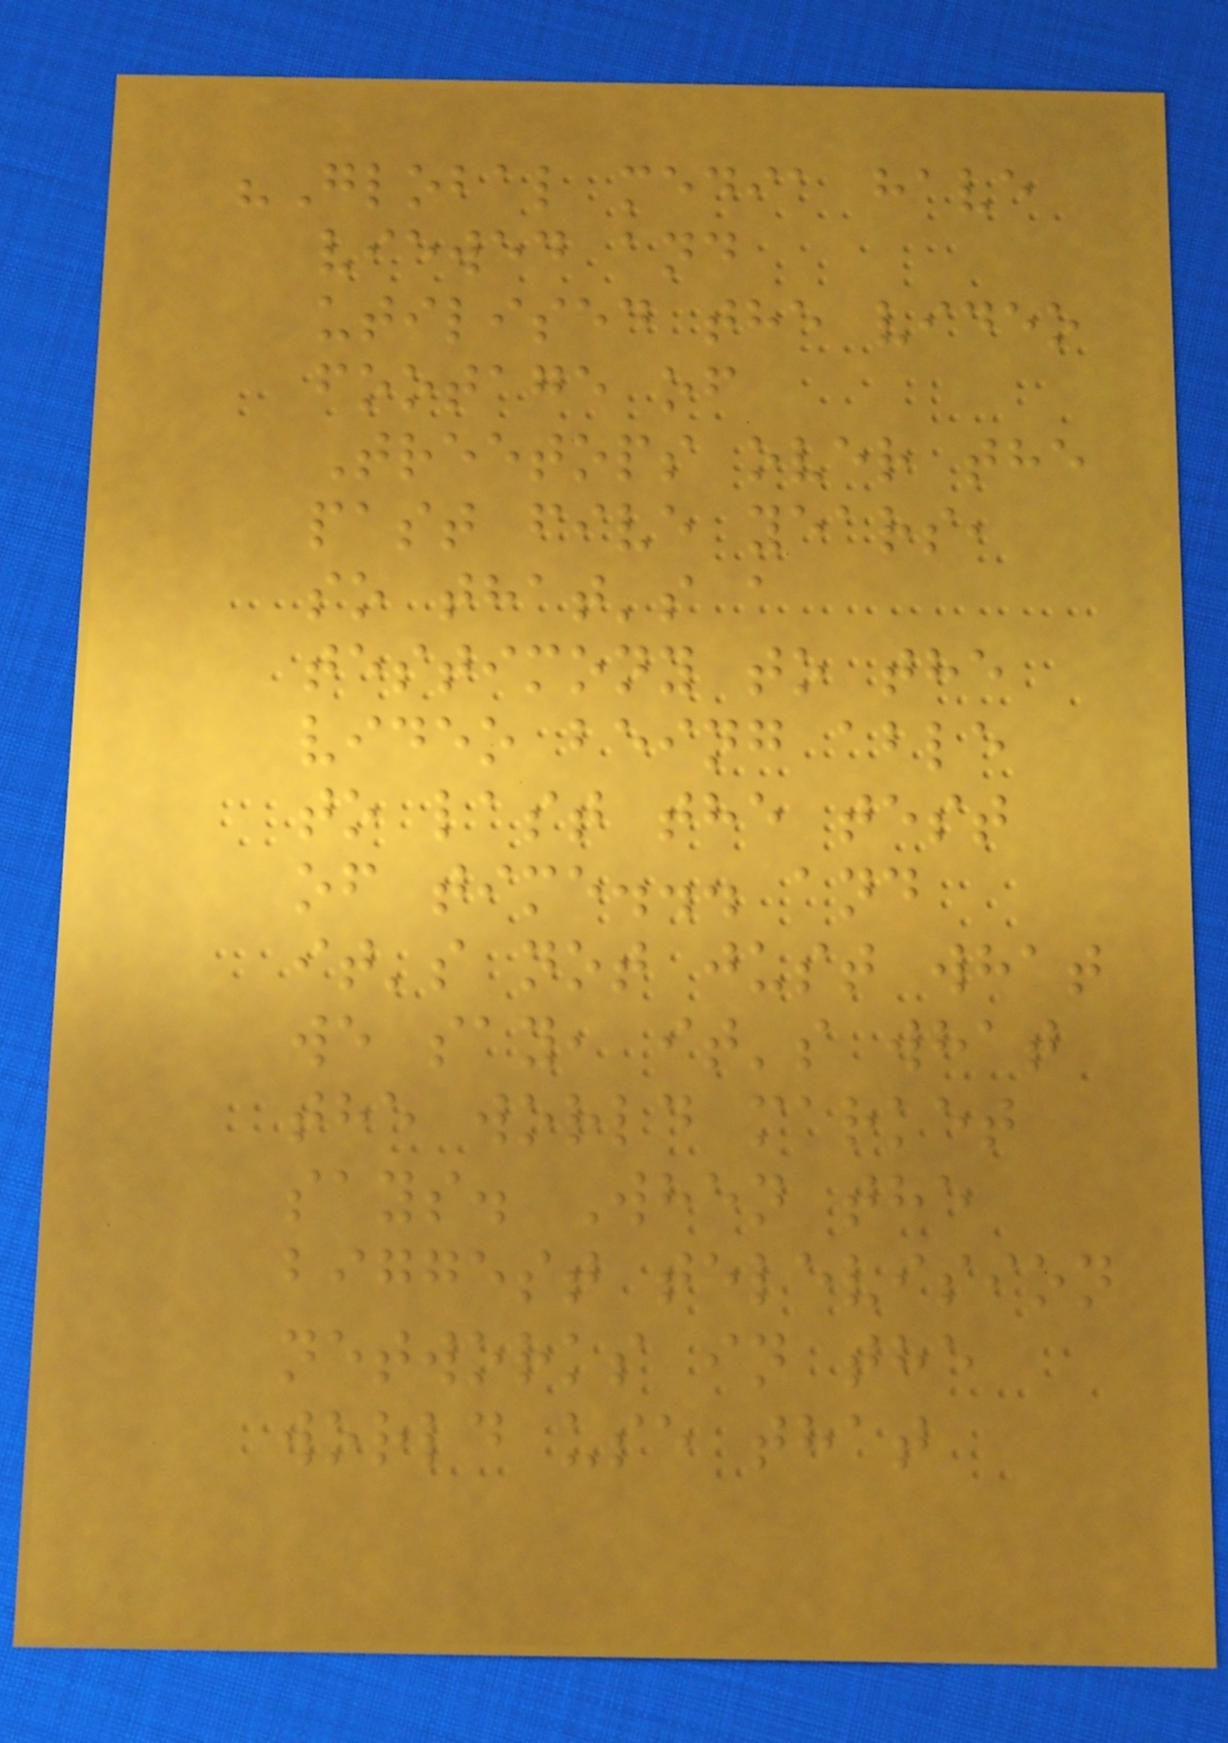"Global media have
viewed and
utilised the video
footage of
Treetops over the
past five years,
so that's a
testimony to the
video being able
to last the test
of time... and
it's not just what
we say, it's what
the world market
says. When the
biggest television
networks in the
world use that
